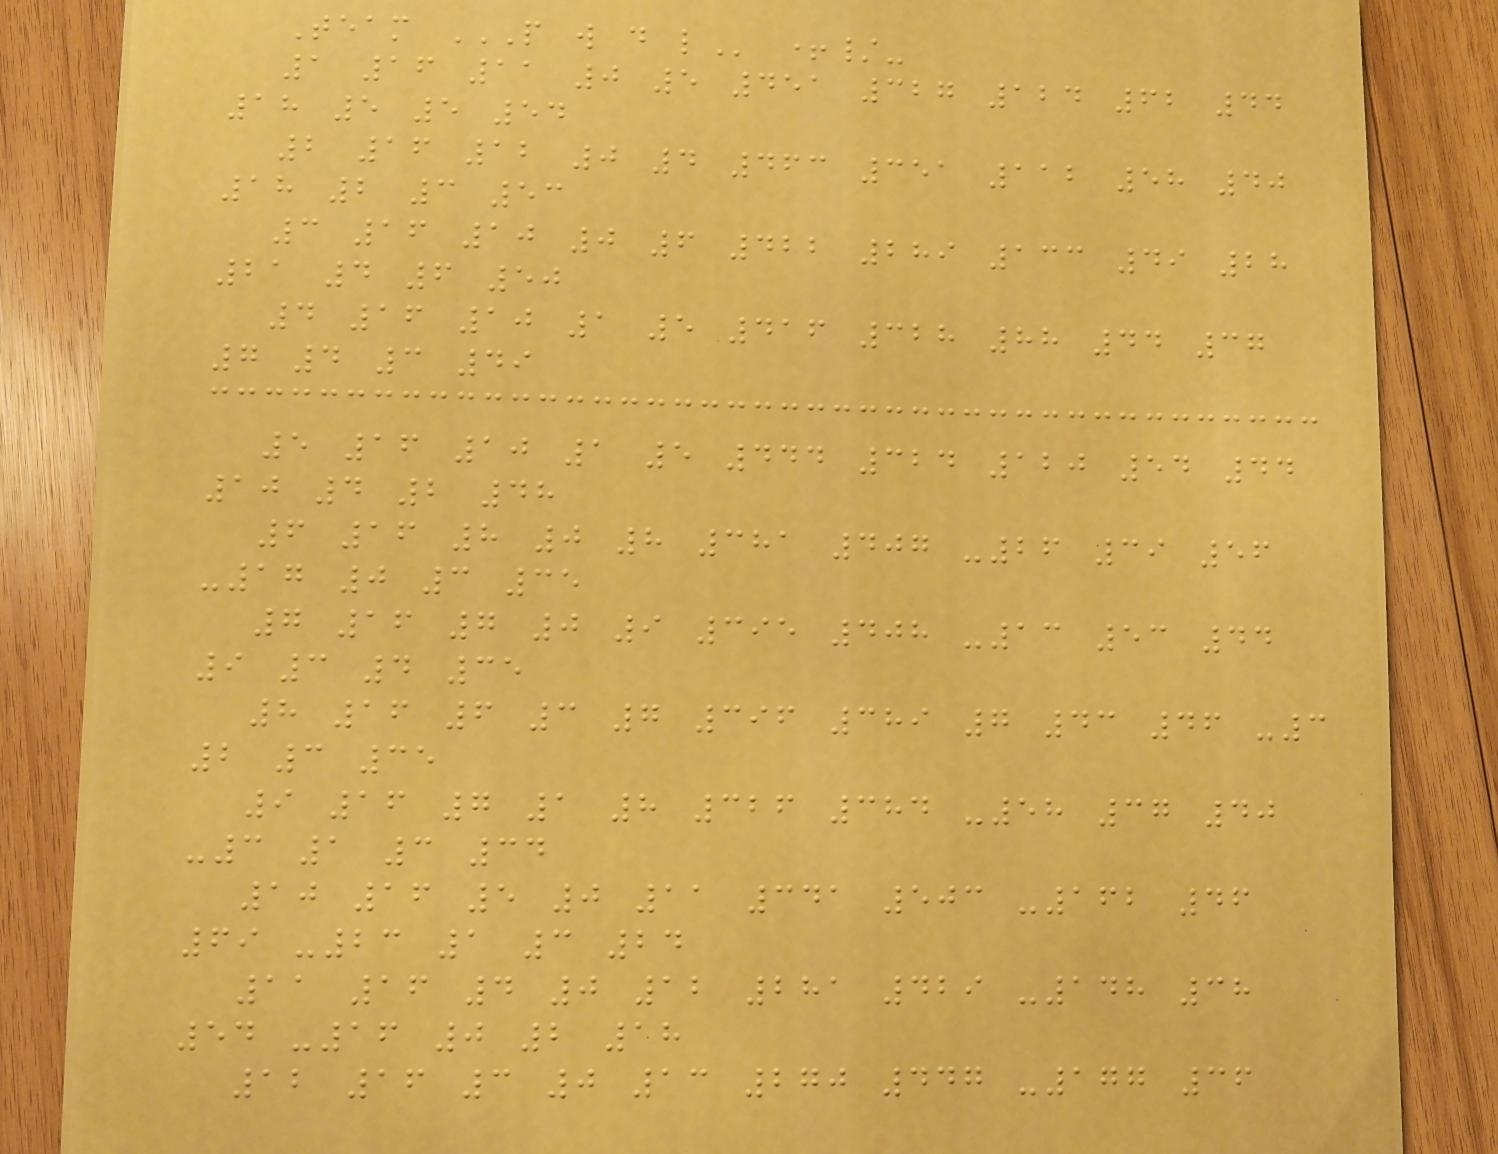Team P W D L +/-
1 16 11 0 5 451 327 124 62 44
18 5 5 54
2 16 12 0 4 463 351 112 58 40
18 2 3 53
3 16 10 0 6 422 289 133 49 28
21 4 6 50
4 16 10 1 5 416 328 88 44 37
7 4 3 49
5 16 10 1 5 444 324 120 54 44
10 4 2 48
6 16 8 0 8 381 407 -26 39 56
-17 0 3 35
7 16 7 0 9 395 408 -13 53 44
9 3 4 35
8 16 6 3 7 396 389 7 43 46 -3
2 3 35
9 16 7 1 8 326 384 -58 37 40
-3 1 3 34
10 16 5 0 11 341 503 -162 46
69 -23 1 3 24
11 16 4 0 12 281 429 -148 38
54 -16 0 2 18
12 16 3 0 13 270 447 -177 36
